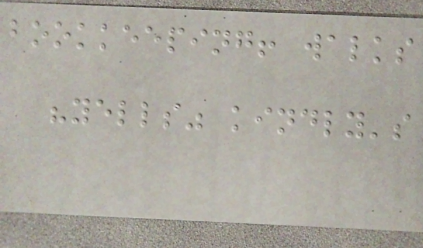bookkeeping! walks
"yells" kindly's
